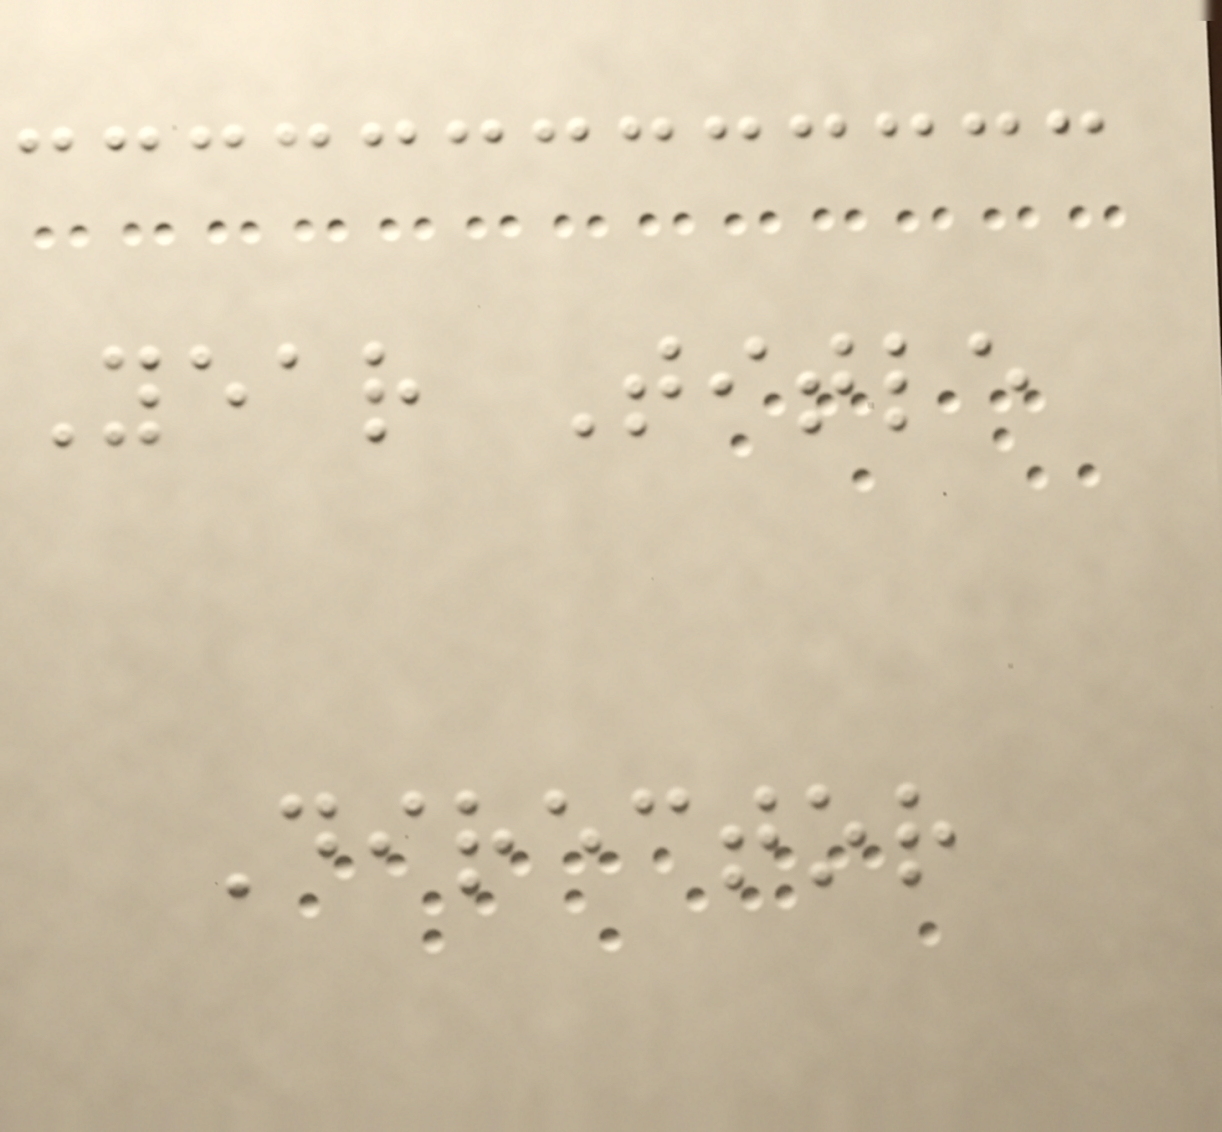Year Title
Director
